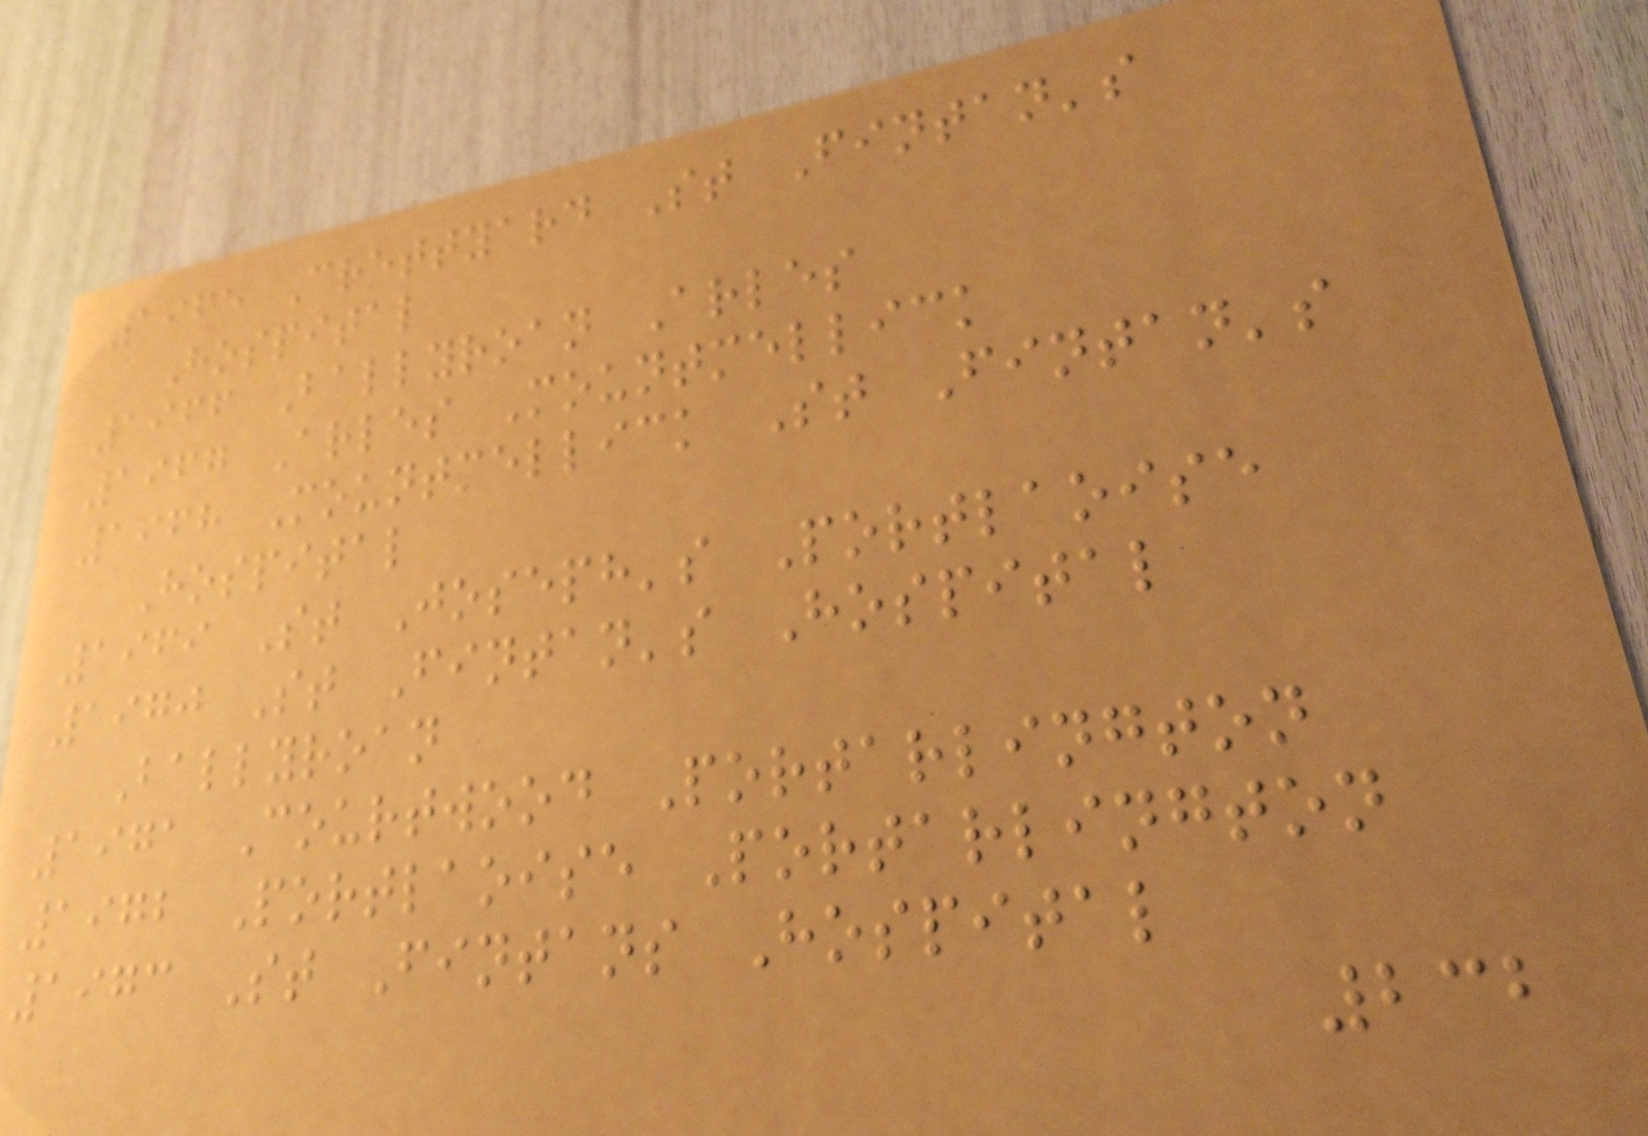1965 Crettyard St Fintan's
Hospital
1966 Ballyroan Arles
1967 Arles Mountmellick
1968 Mountmellick St Fintan's
Hospital
1969 St Joseph's Portlaoise
1970 St Fintan's Hospital
Ballyroan
1971 Courtwood Portarlington
1972 Portlaoise Portarlington
1973 St Fintans Hospital
232
